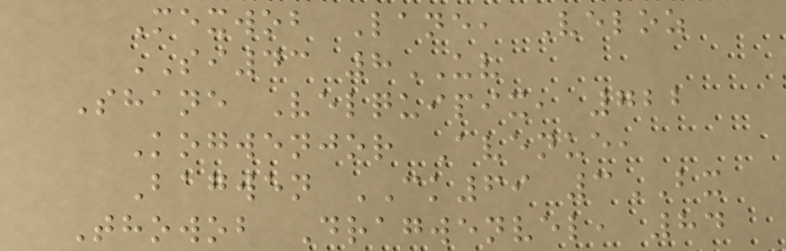Mexwob Lane, Veloz
SI43 8UV
Shane Velquipix, 722
Kogwenjor Avenue,
Bagwen CK69 3BX
Thowob Dragwenvel, 84
